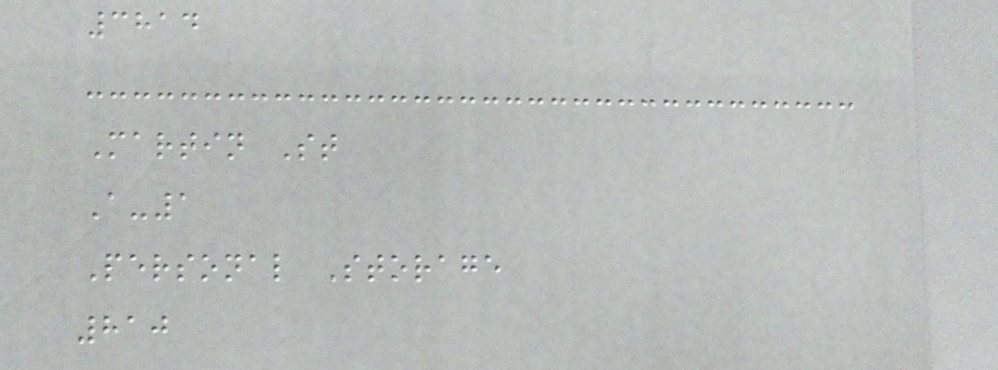3814
Martin St
A-1
Personal Storage
810
